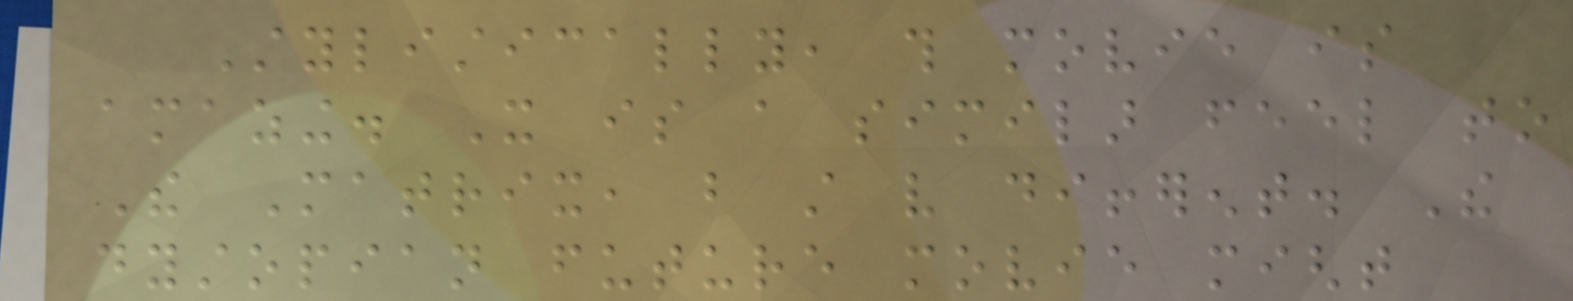Stylistically, this movie is
amazing. It is a similar feel to
The Matrix, but still very different. The
dystopian future movie might
